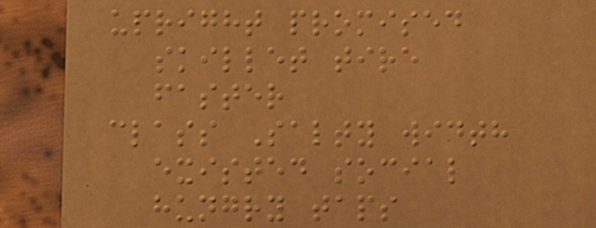upright promised
skillet tire
faster
class Salty width
existed social
hungry taps
